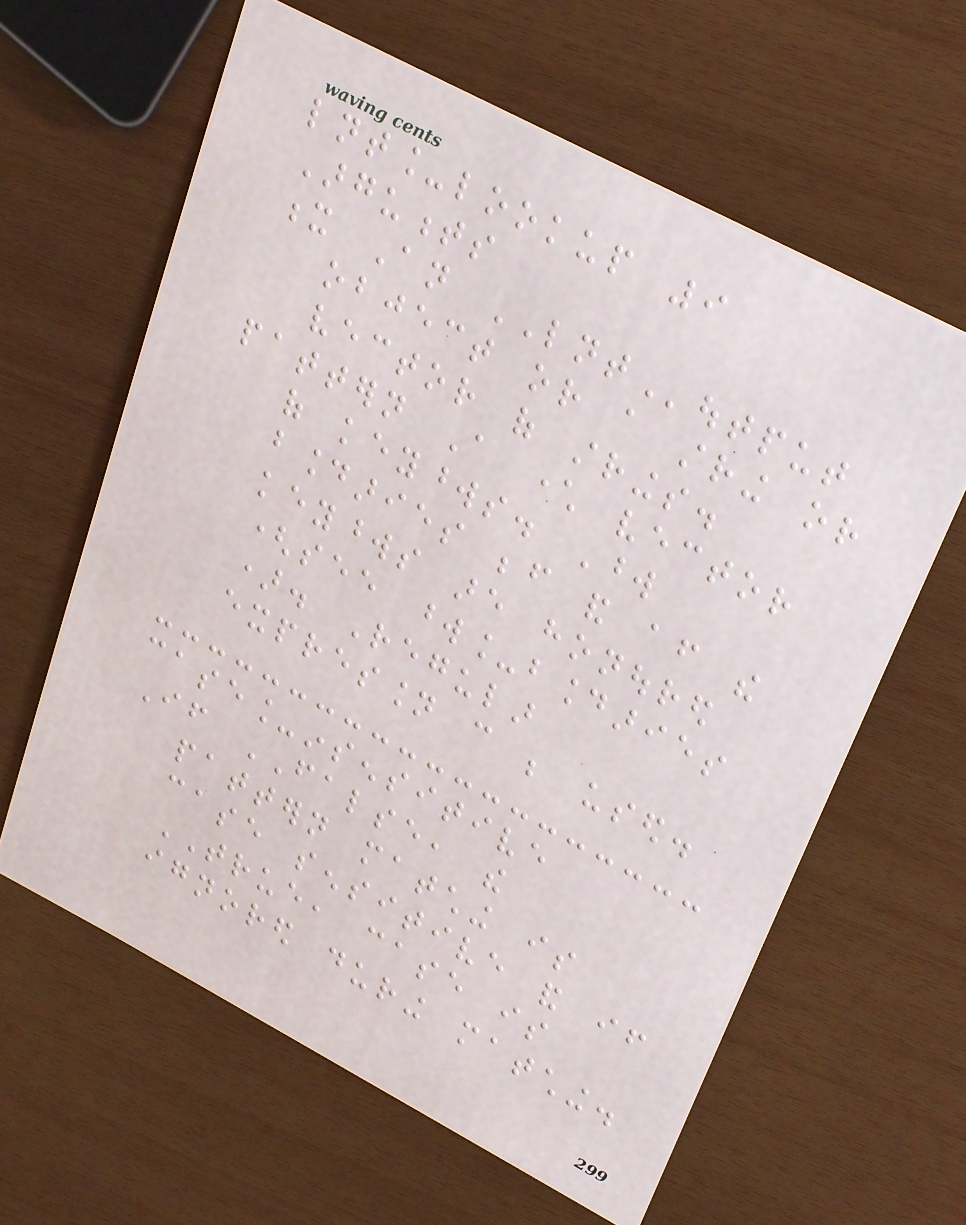lnt_lookup 9
Arguments
x An LNToutput
object or a string or
vector of strings.
pattern A character vector
of keywords. Word
boundaries before and after the
keywords are honoured
(see word_boundaries
). Regular
expression can be used.
case_insensitive
If FALSE, the
pattern matching is
case sensitive and if
TRUE, case is
ignored during matching.
